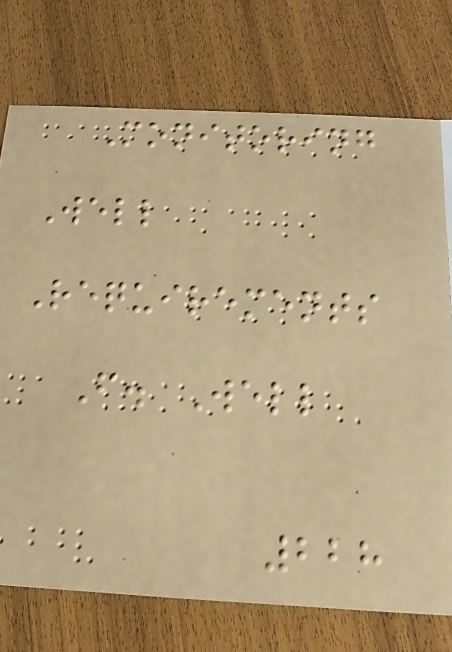Monitoring
Well
Requirements
F. Well
228
